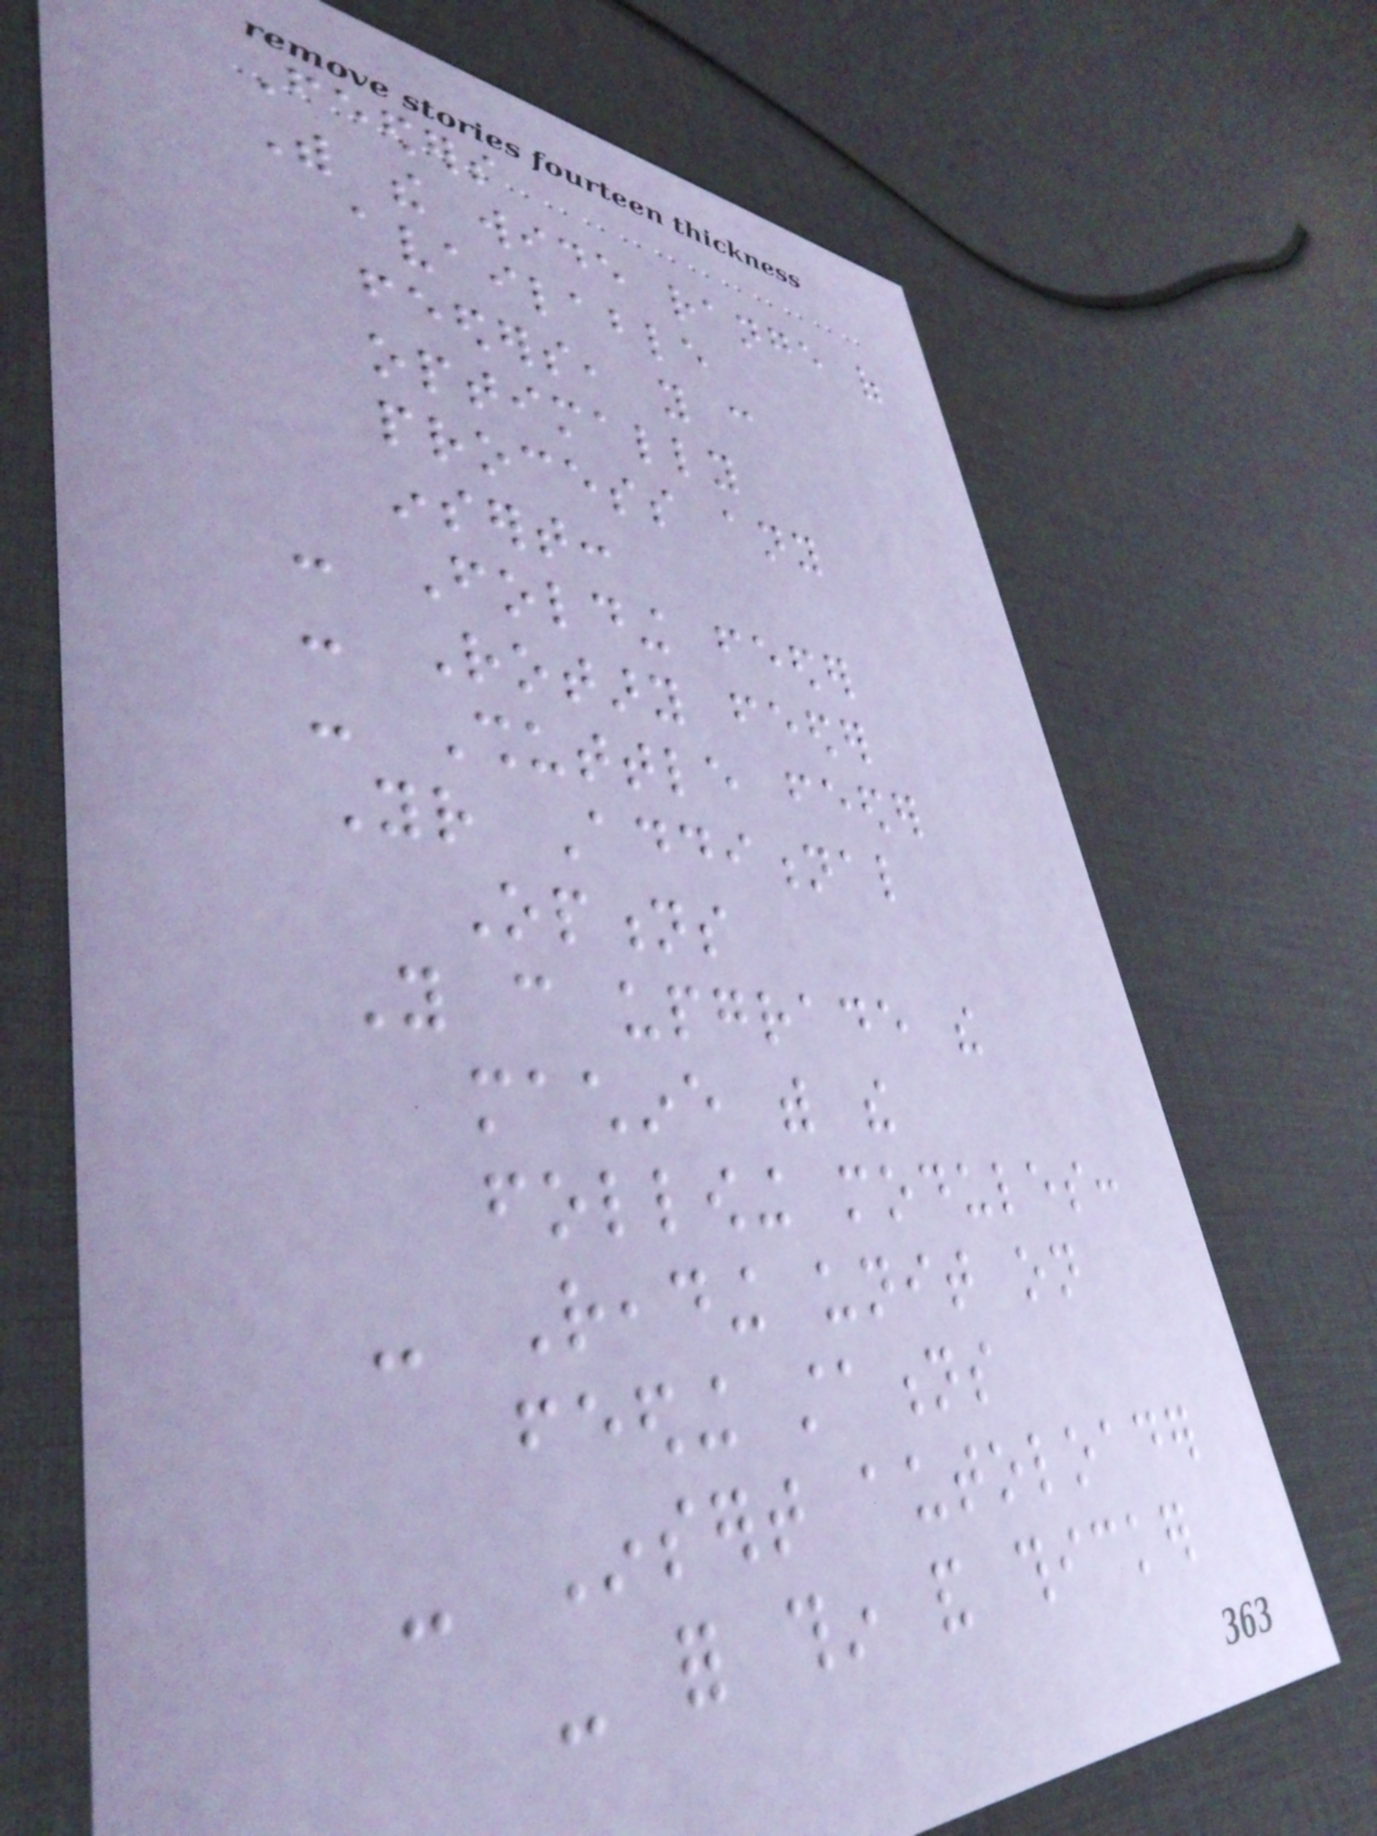Feeders
With the wide range of
available
feeders, you can
optimally
process any
insert:
- Folding feeder
- Rotary feeder
- Shuttle feeder
Your Additional
Options
You can upgrade the
machine with the
following modules:
- Reading unit on
feeding stations
- Insert autoloader
- for thin and thicker
